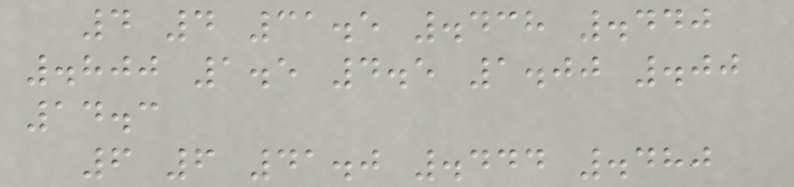4 4 31.5 .438 .440
.800 1.5 4.5 1.00 .00
14.3
6 6 41.0 .444 .480
